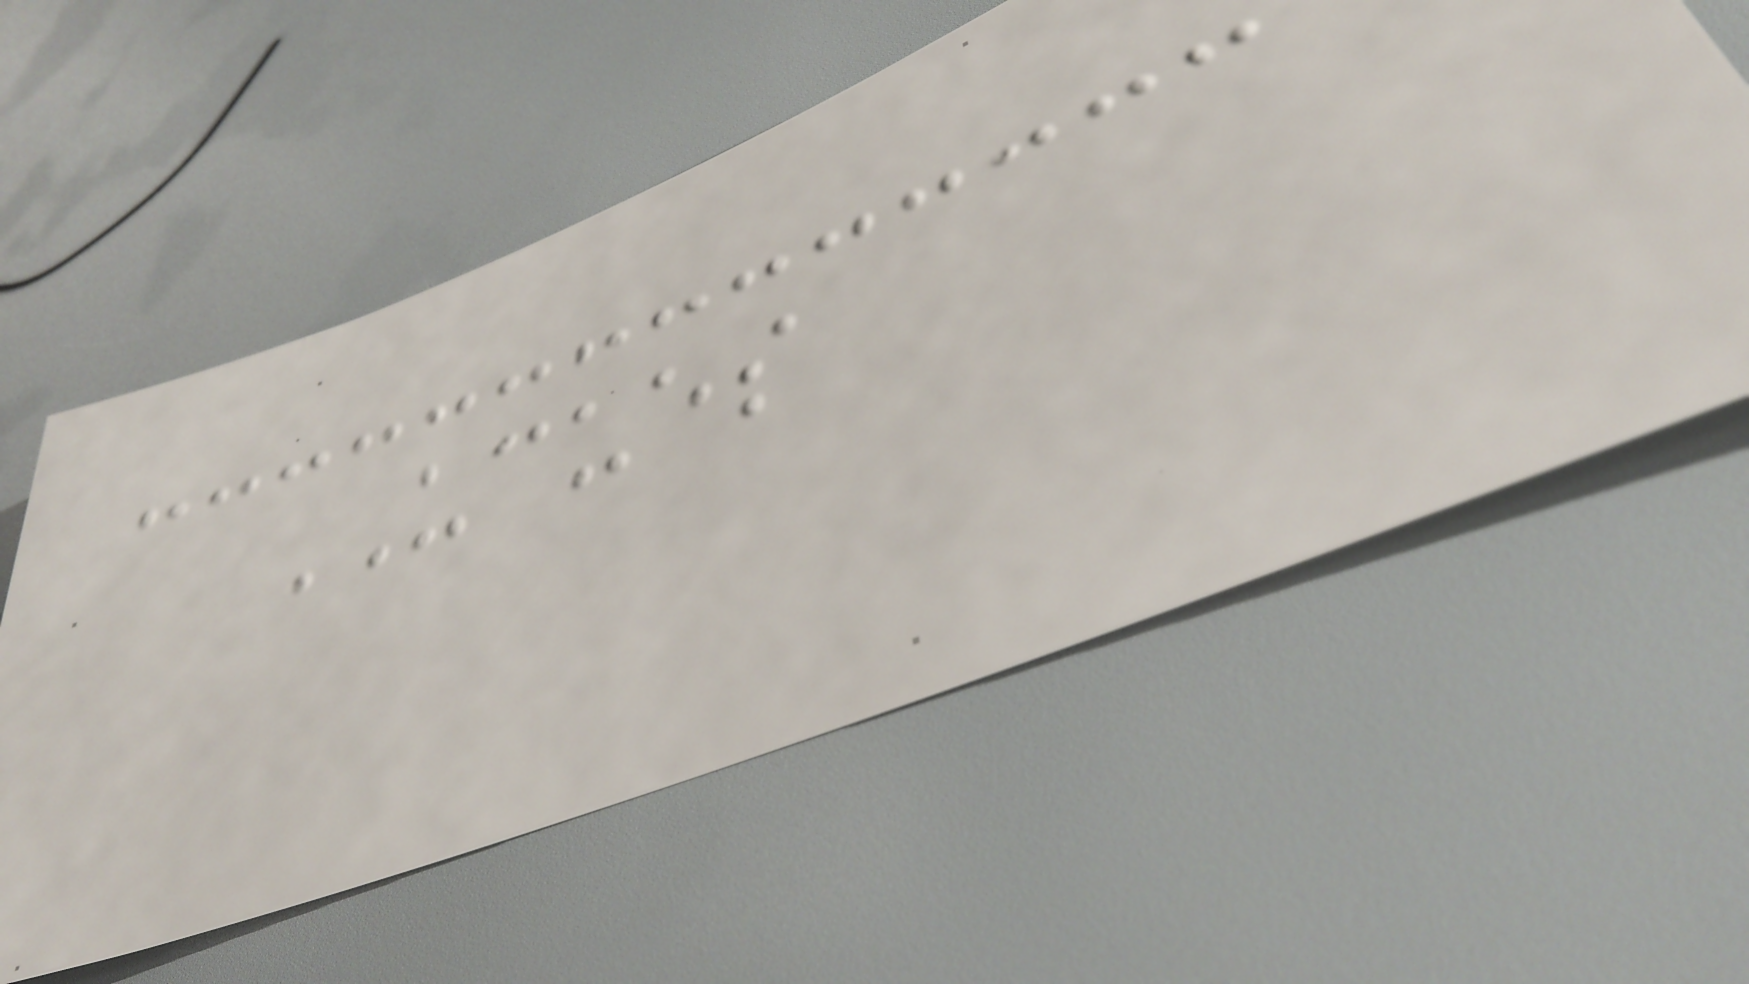UCUES
